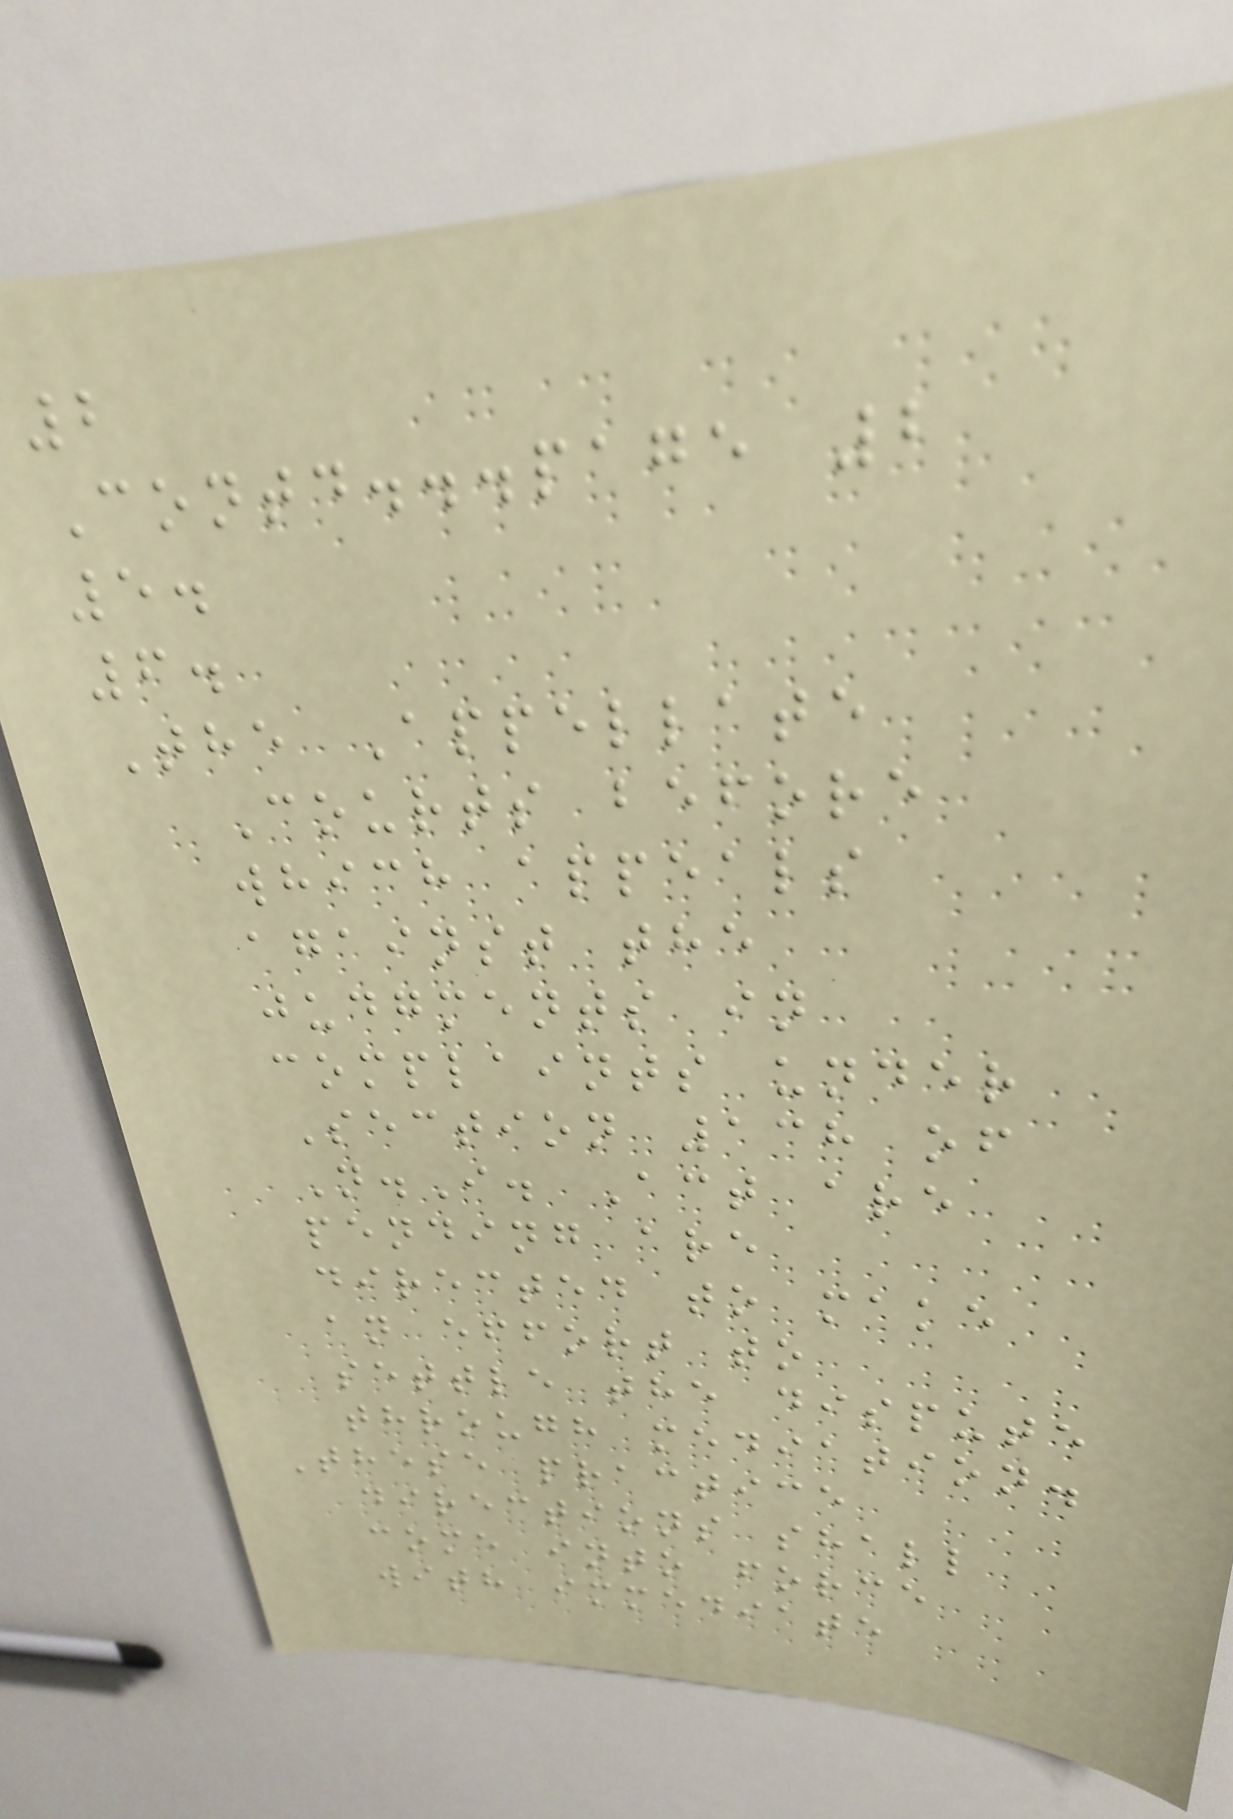2
Contd...page 2
5.
6.
The Appellate
Courts before
which appeals
against the
judgments in
complaints under
Section 138 of
N.I. Act are
pending are
directed to make
an effort to
settle the dispute
through mediation.
These practice
directions shall
come into force
with immediate
